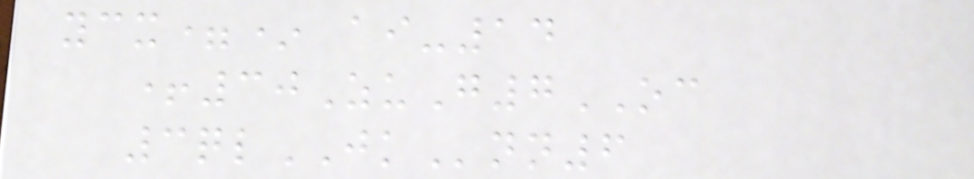ycx=* ai-14
+30ZuG7OC
3qlJKnn6
